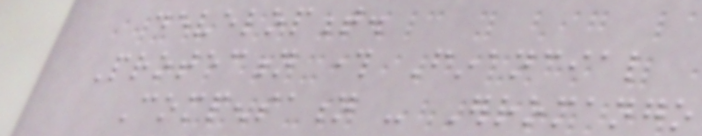development.
Protection through Financial
Compensation - Erromango
